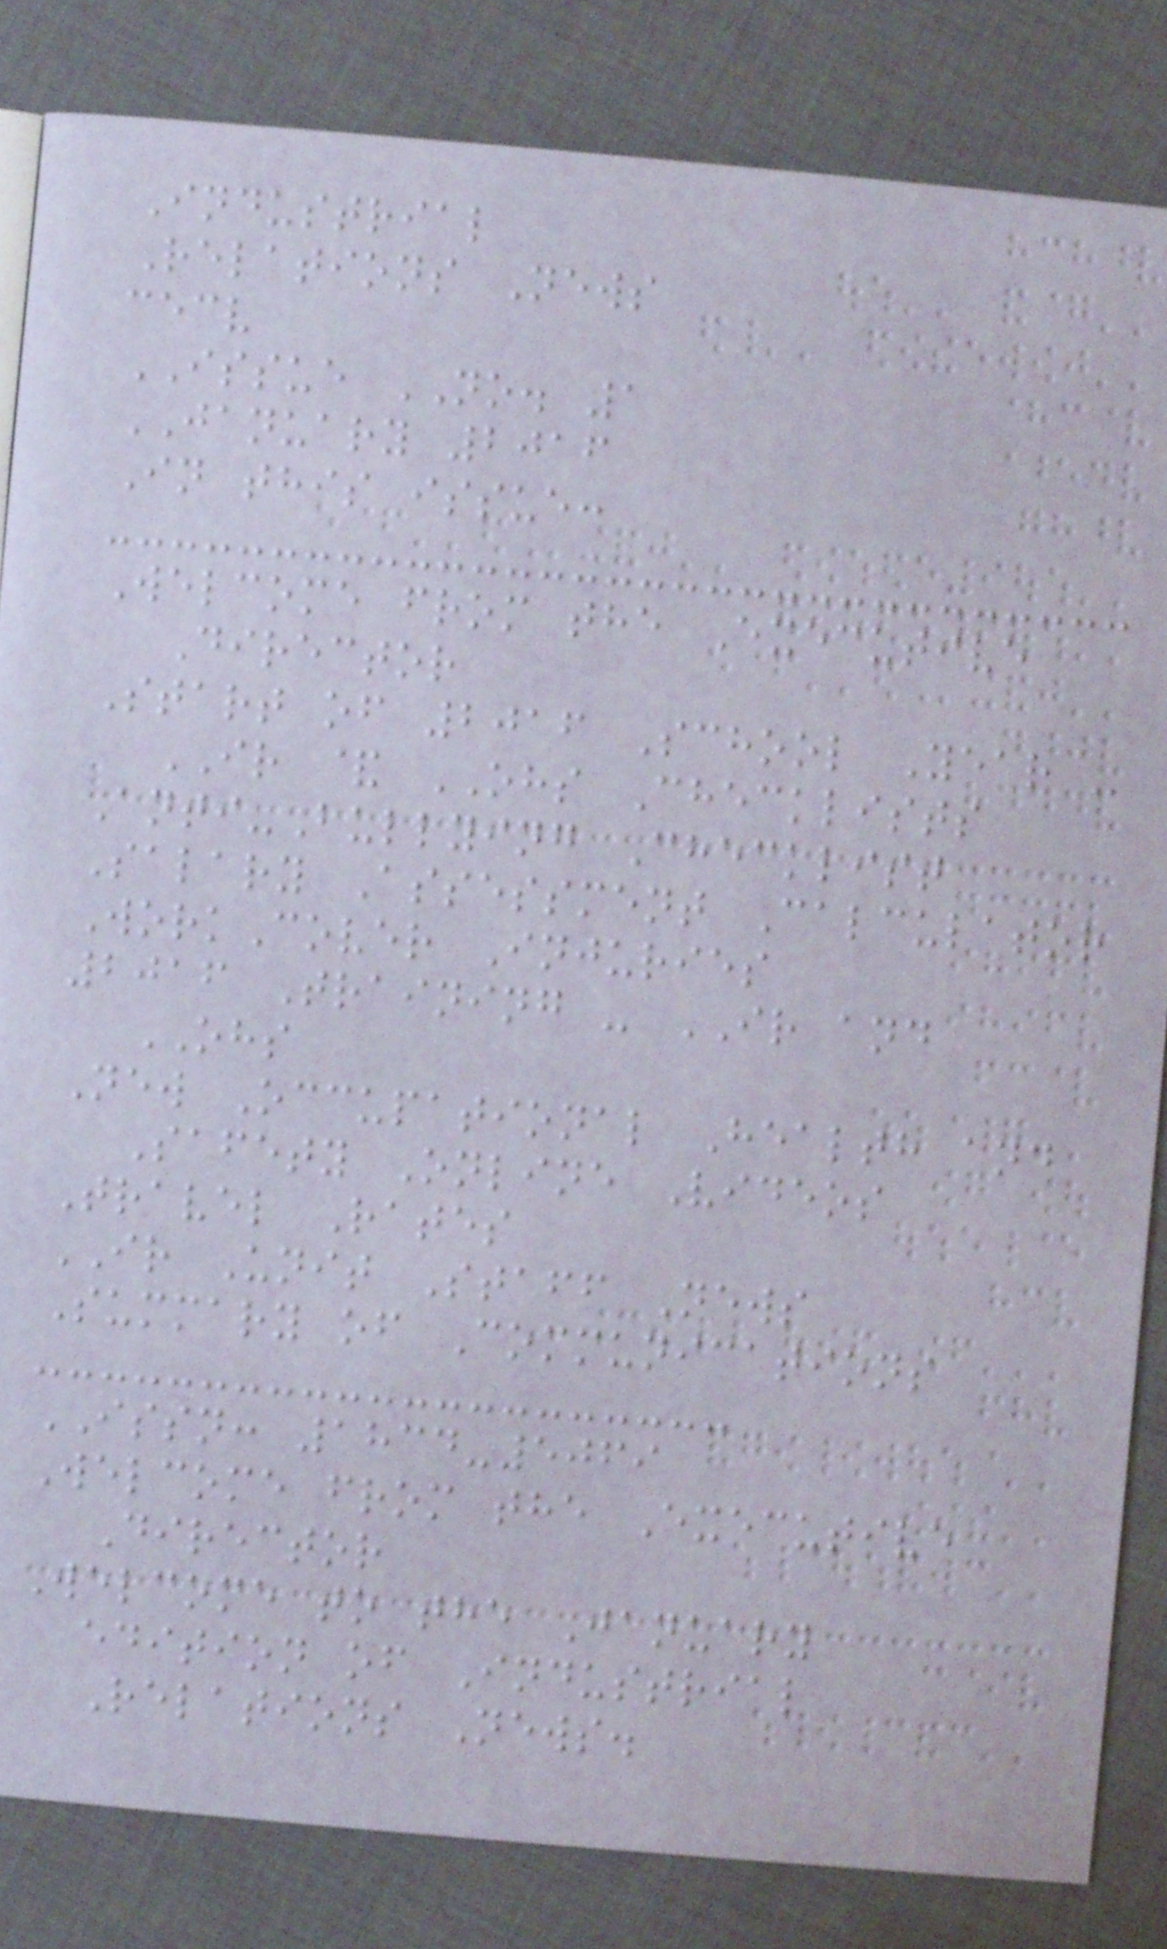Industrial
Relations News
cecv
ISSUE NO. 1
JANUARY 2016
In this issue:
Welcome from the Executive
Director
Start of 2016 School Year -
IR & OHS Checklists
Anti-Bullying Checklist
Salary Assessment Calculator
WorkCover Injuries
2016 Training - IR and
OHS
New Occupational Health and
Safety Online Videos
Travel Rates
IR Unit Staff News
Summary of Communications
ISSN: 1834-5069
Welcome from the Executive
Director
Welcome to the January
edition of Industrial
Relations News.
